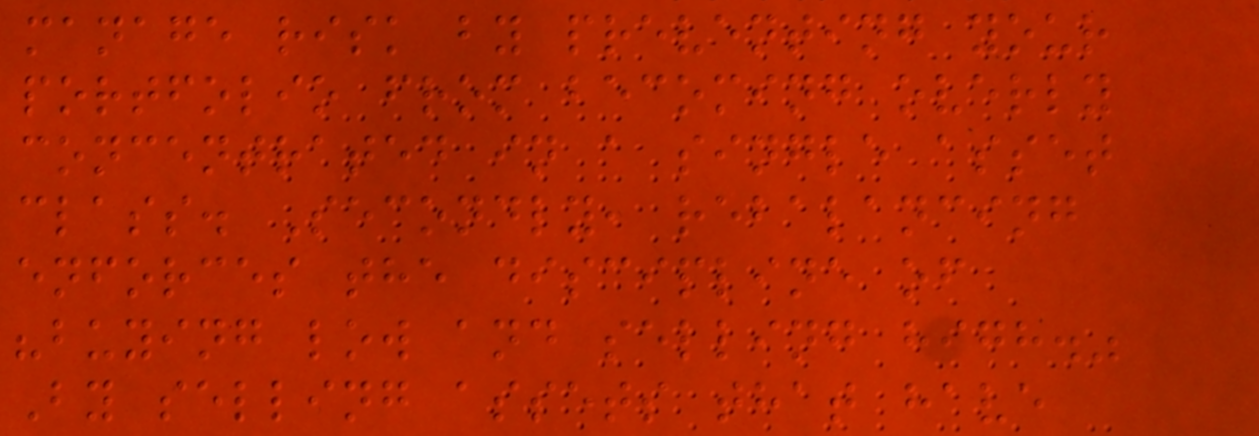manage risk by preventing your
portfolio from becoming overly
concentrated in a single asset
class. Secondly, rebalancing
enforces the discipline of
"buying low and selling high."
By selling assets that have
